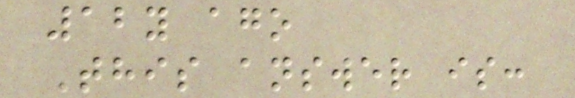12y ago
This answer is:
